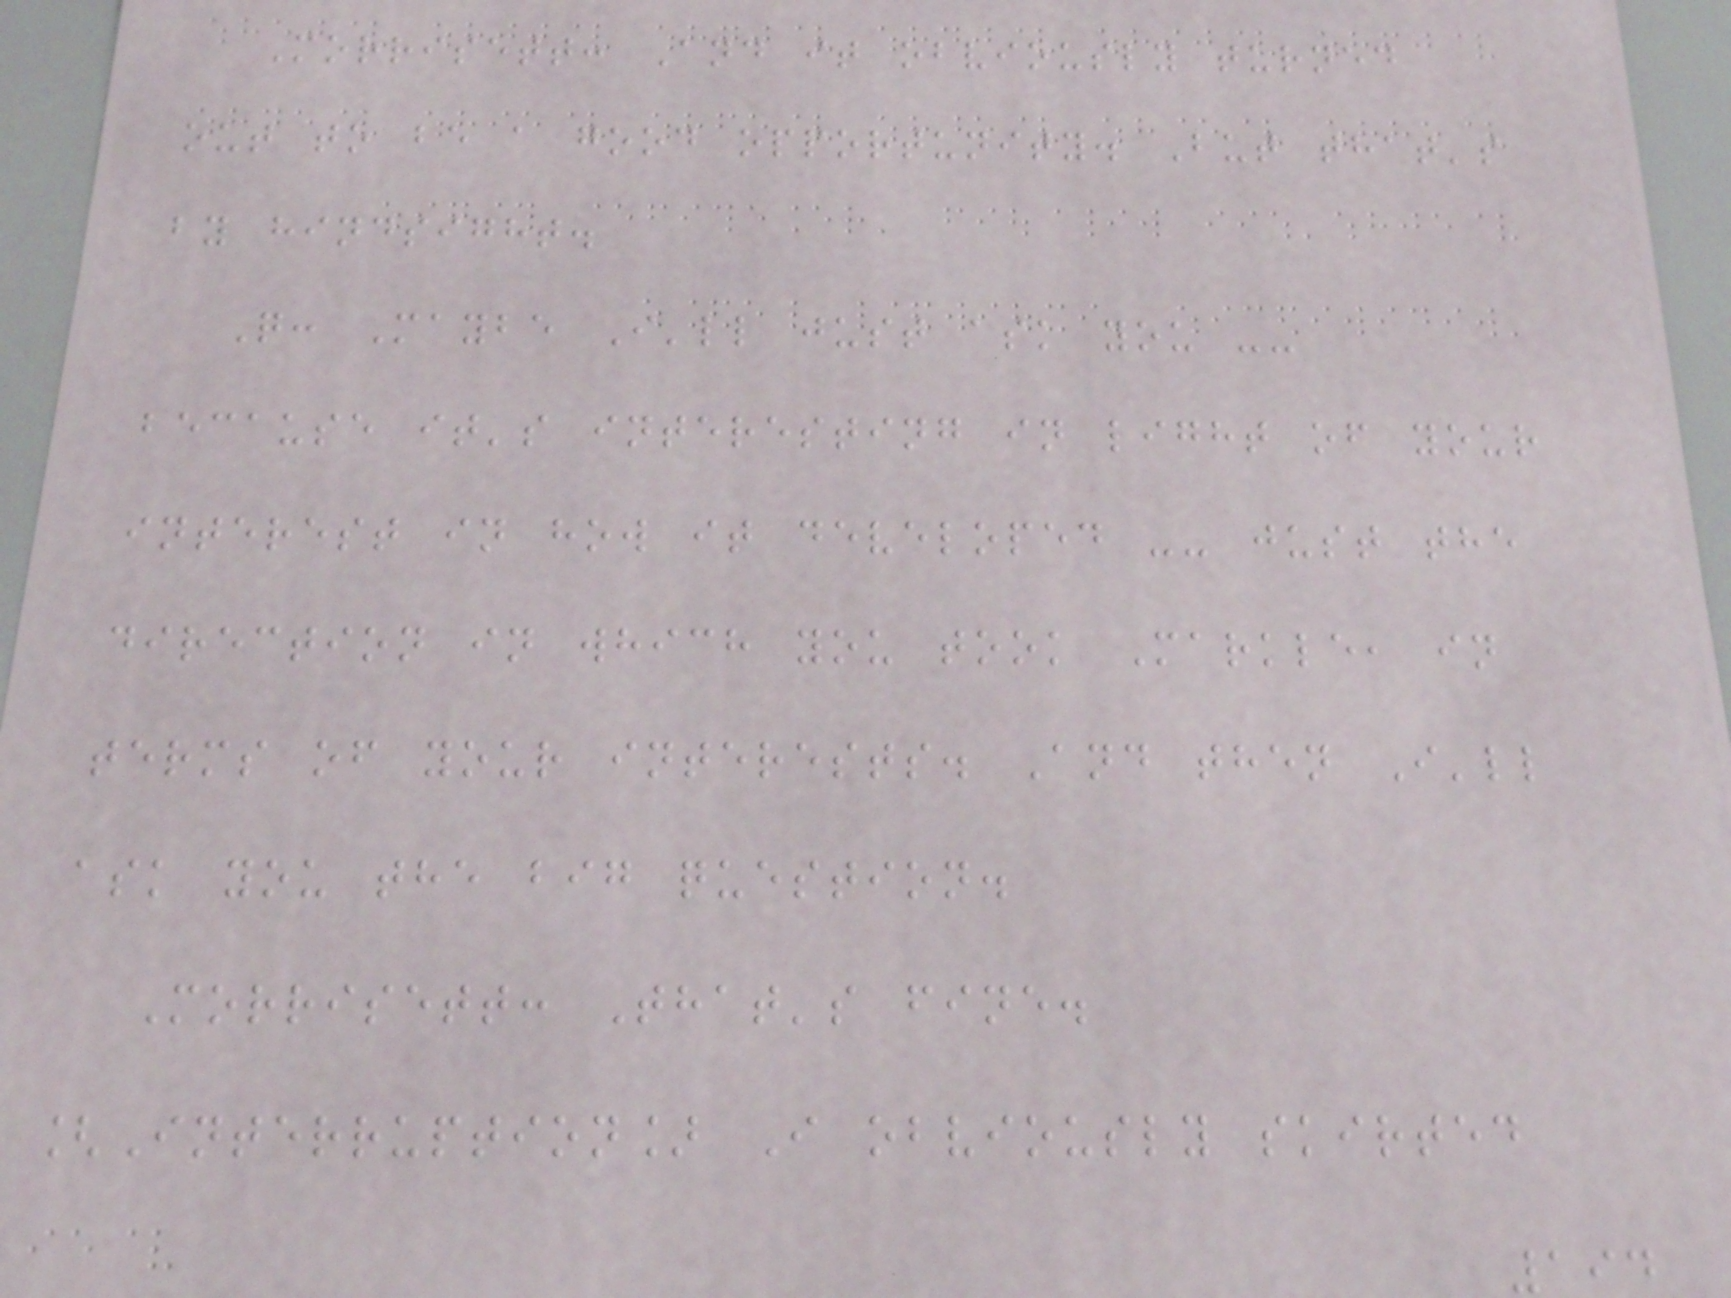Morrisett: And it obviously turned
out to be a good opportunity. But that's
by hindsight.
Q: Maybe I'll just ask you --
because it's interesting in light of your
interest in how it developed -- just the
direction in which you took Markle, in
terms of your interests. And then I'll
ask you the big question.
Morrisett: That's fine.
[Interruption] I obviously skirted
194
